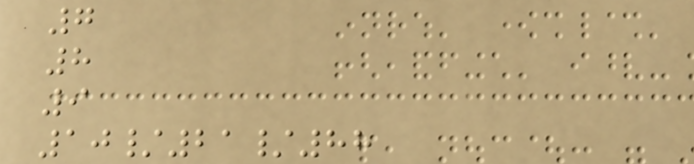7
8
9
10/21/88
